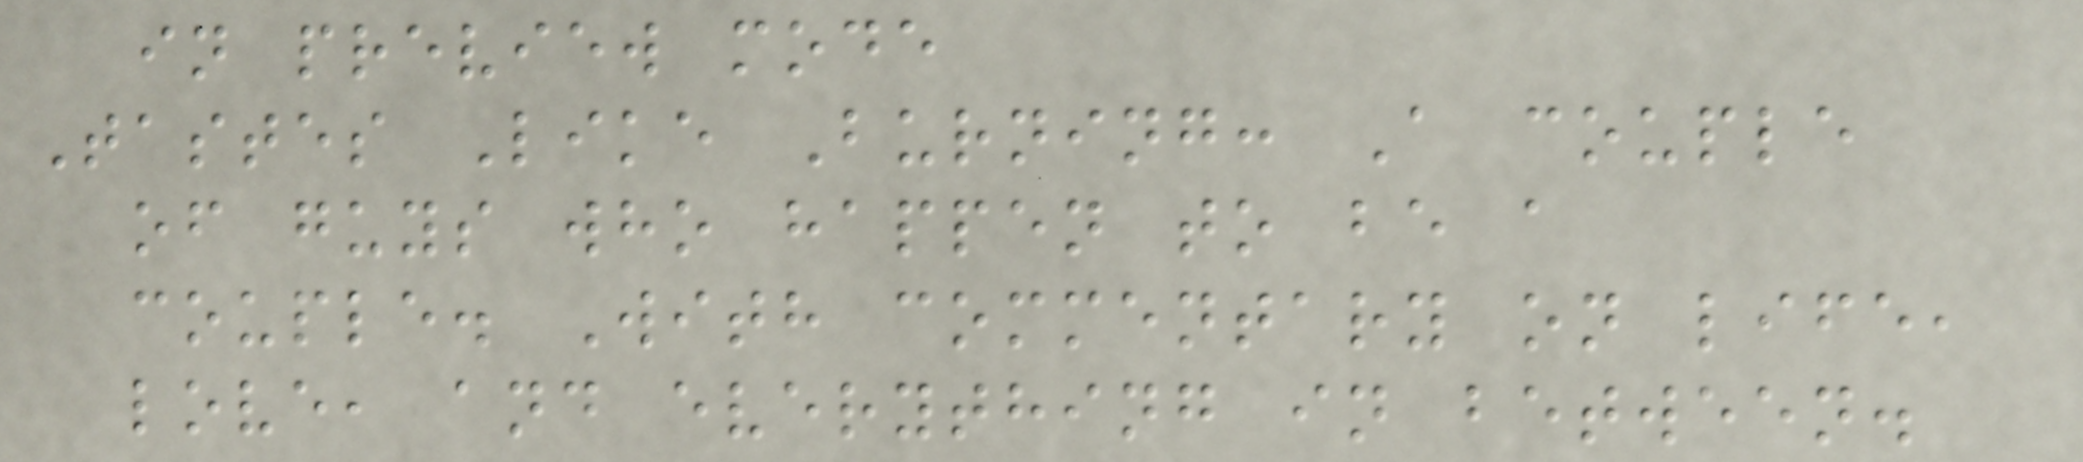in preview mode
Tastes Like Burning: A couple
of guys who happen to be a
couple. With commentary on life,
love, and everything in between.
